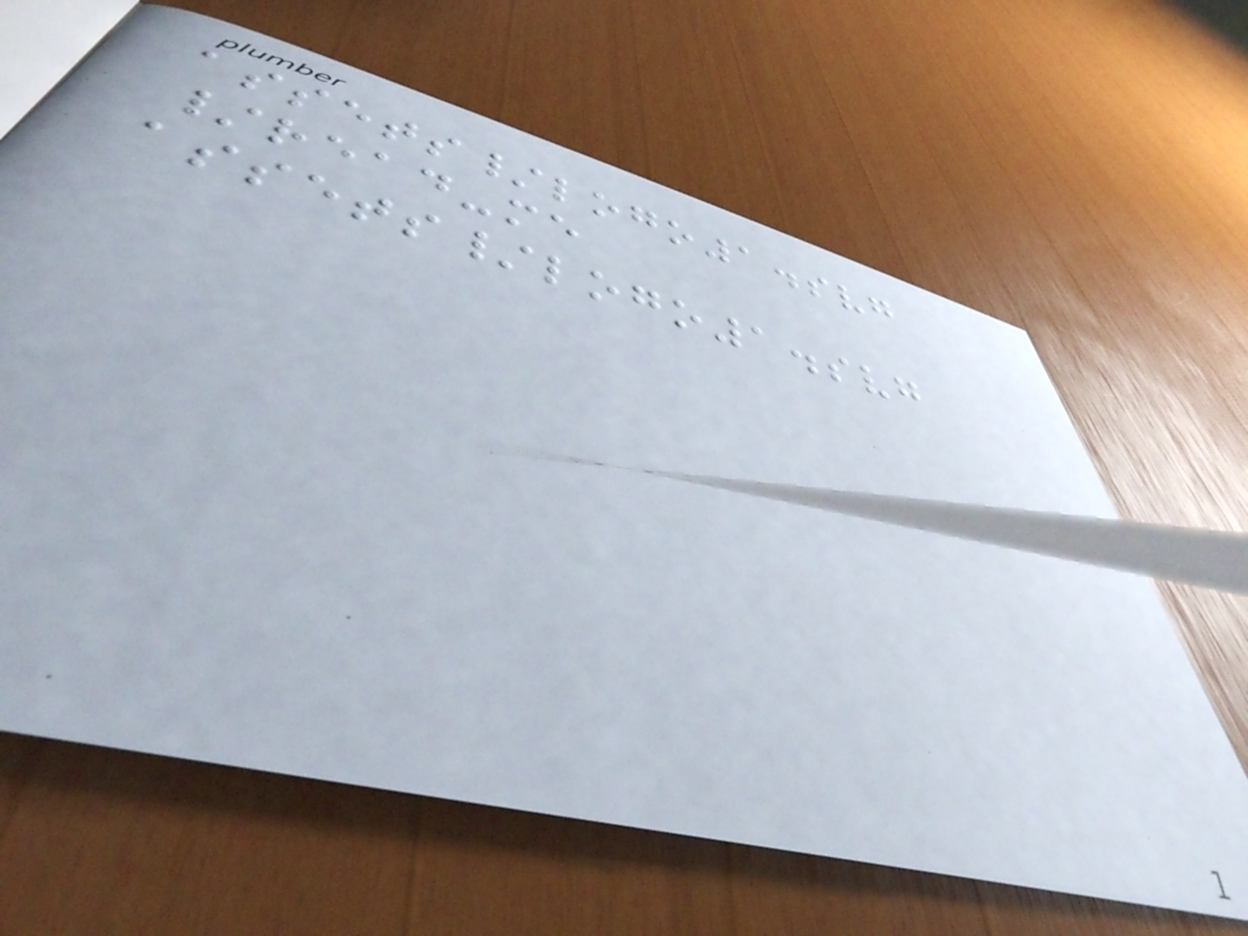assets/logo1.svg
/read-me
assets/logo1.svg
